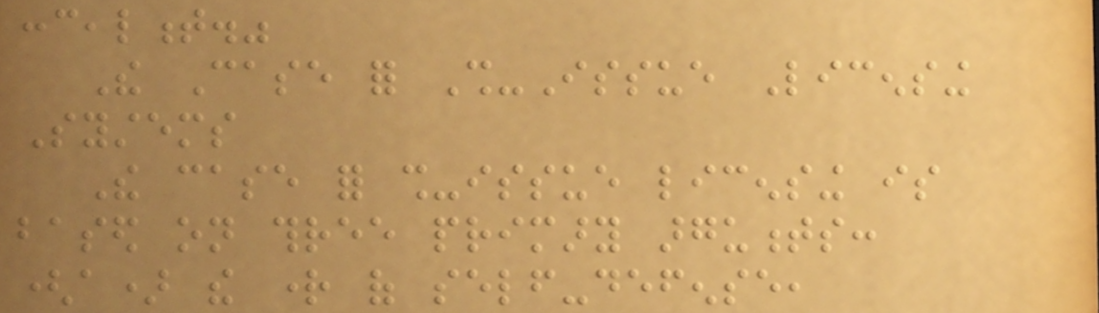concealment."
The Case for Shall-Issue Licensing
Systems
The case for shall-issue licensing is
based on three primary arguments:
(a) the right of self-defense,
